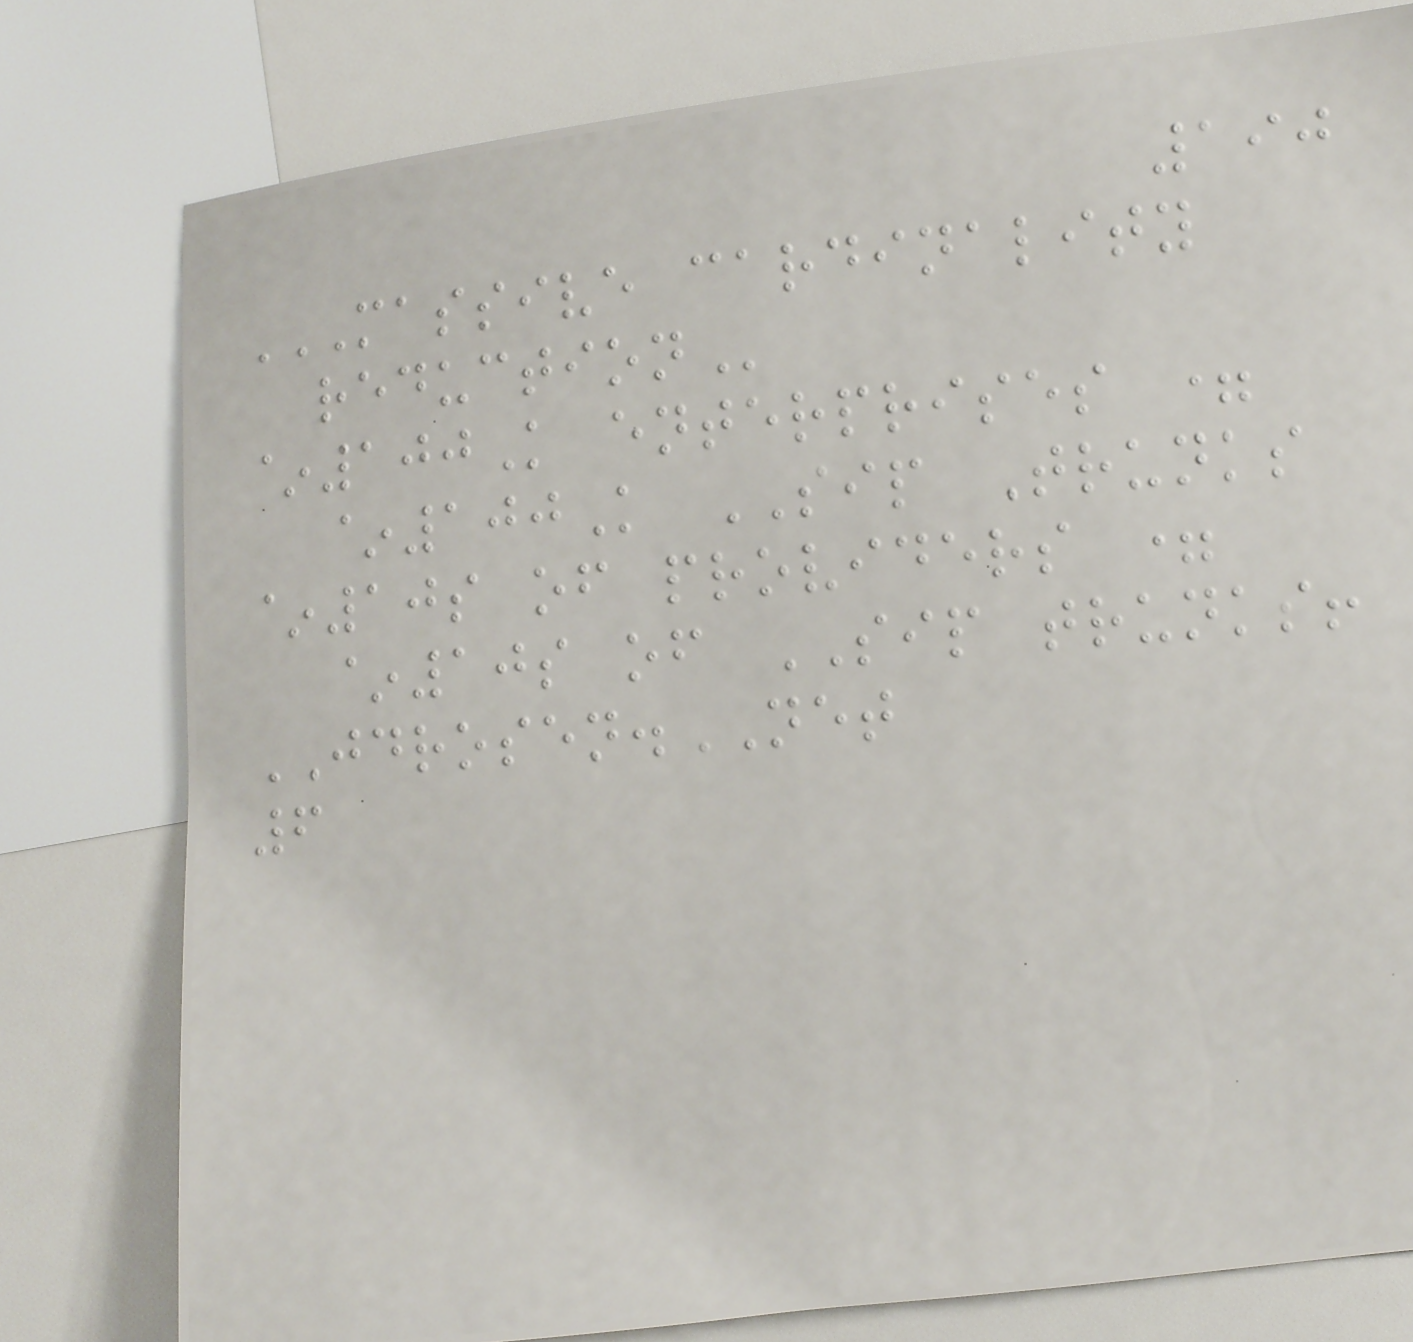190
MASSIVE CARDINALITY
REDUCTION
~100K enterprises =
~100K SIP Trunks
~10s of providers =
~10s of SIP trunks!
JDROSEN.NET
6
